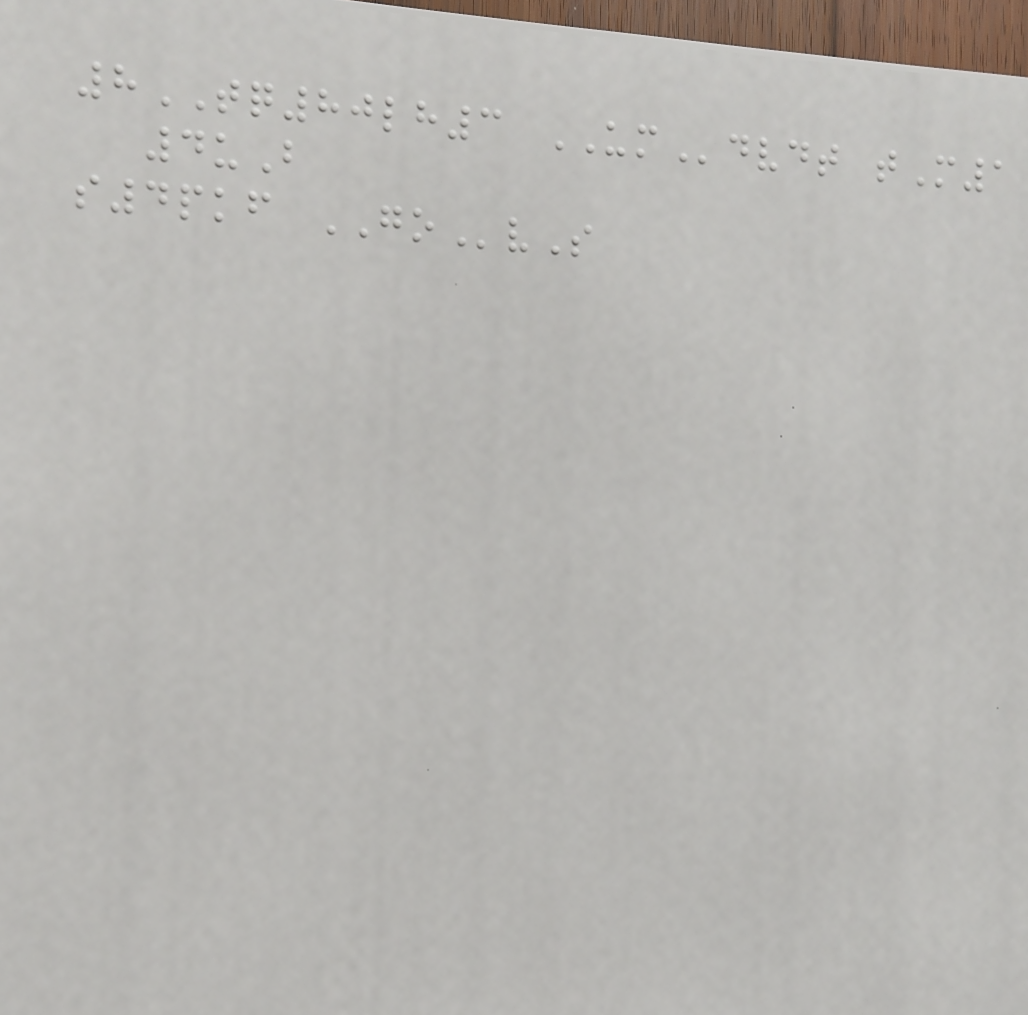8TQ80lh3 UMdvdt tM1
4uB
s4pkf GOvS
